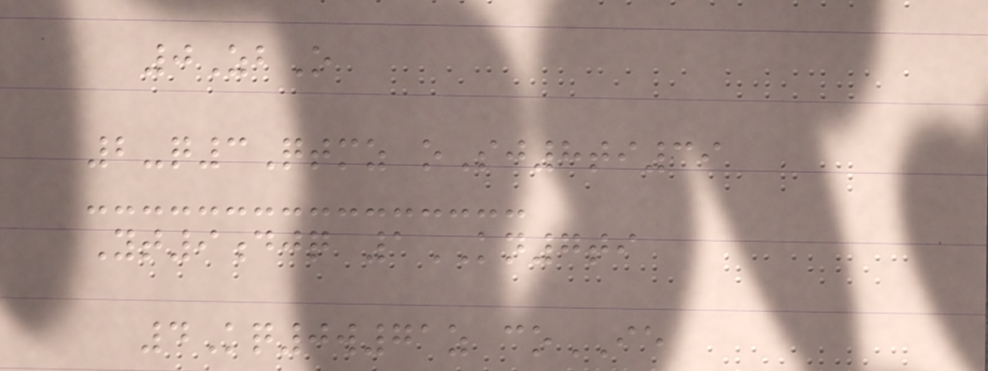0ZbO
2-q3Qtmz oSj8ti39
Yt9djq 1KN7ti
4Kq0w71z coIE
